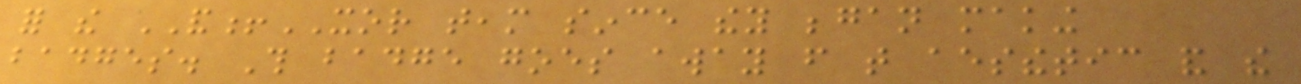for the AND!XOR team since they began making
badges. This badge goes away from that aesthetic and the
